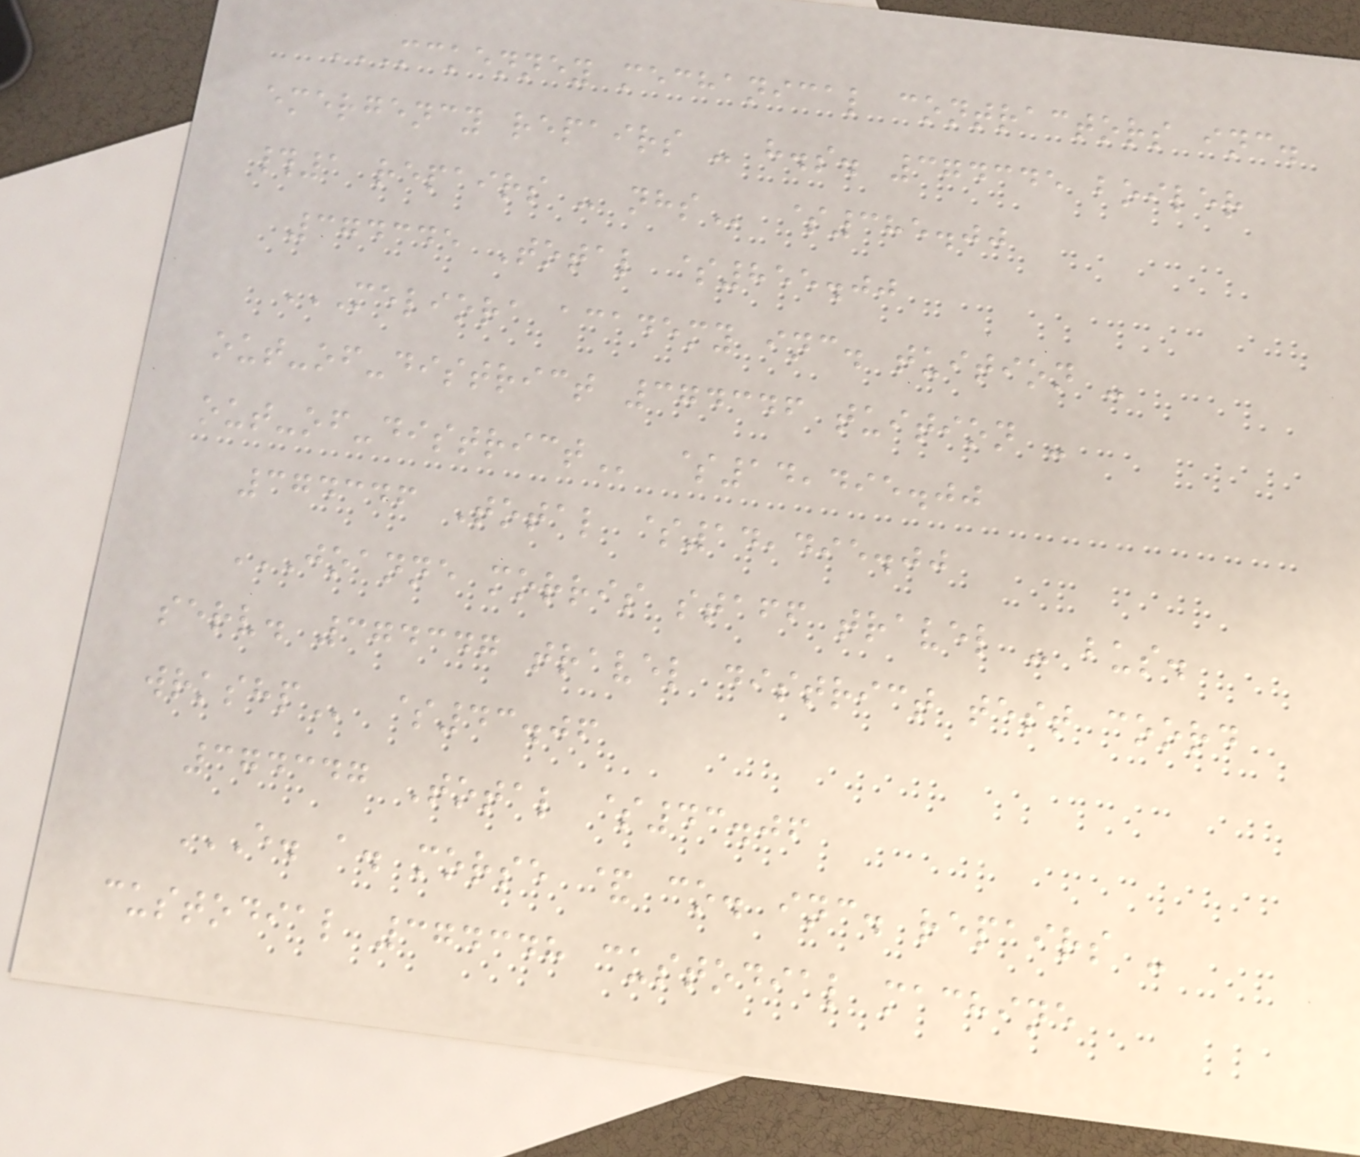MCKENNEY MECHANICAL CONTRACTORS INC.
EMERGENCY REPAIRS - H.S. 374345 BOILER
#1 REPAIRS - NHS $385.00
374345 Total $855.00
MELIORA ACADEMY INC. TUITION -
OUT-OF-DISTRICT 374346 TUITION -
OUT-OF-DISTRICT $14,495.00
374346 Total $14,495.00
JOANNE MORRIS STAFF TRAVEL - BUS.
SERV. 374347 TRAVEL DISTRICT TEST COORD
WRKSHP $43.06
374347 Total $43.06
E. A. MORSE & CO. INC. REPAIRS -
CUSTODIAL 374348 CUSTODIAL MACHINE
